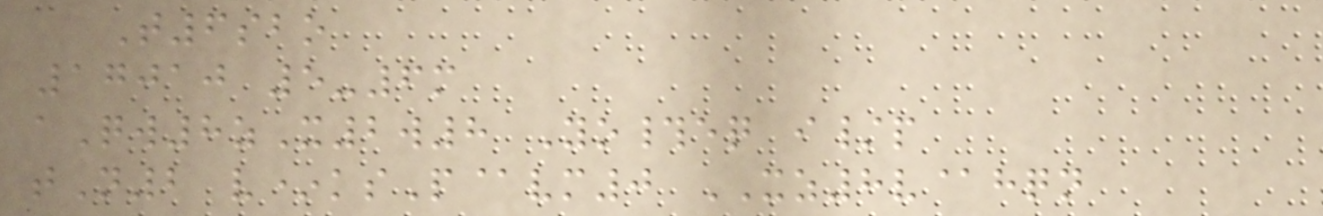T6sbo
17010 5-6m
aQw8zX2w8 Yo#eq i/p
tN2 v*ksP@vm0 XZ8v@hqn
